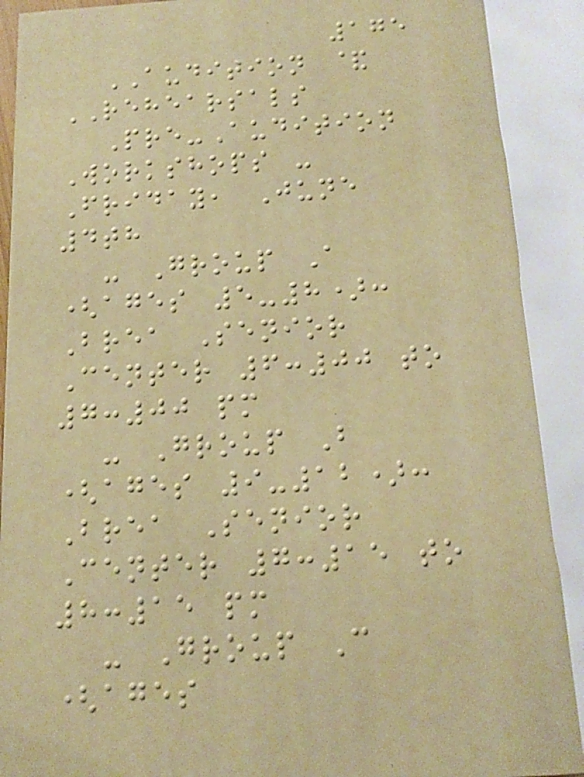175
AUDITION &
REHEARSALS
Pre-Audition
Workshops -
Friday, June
4th
- Group A
(ages 5-8):
Brea Senior
Center 6:00 to
7:00 pm
- Group B
(ages 9-12):
Brea Senior
Center 7:15 to
8:15 pm
- Group C
(ages
